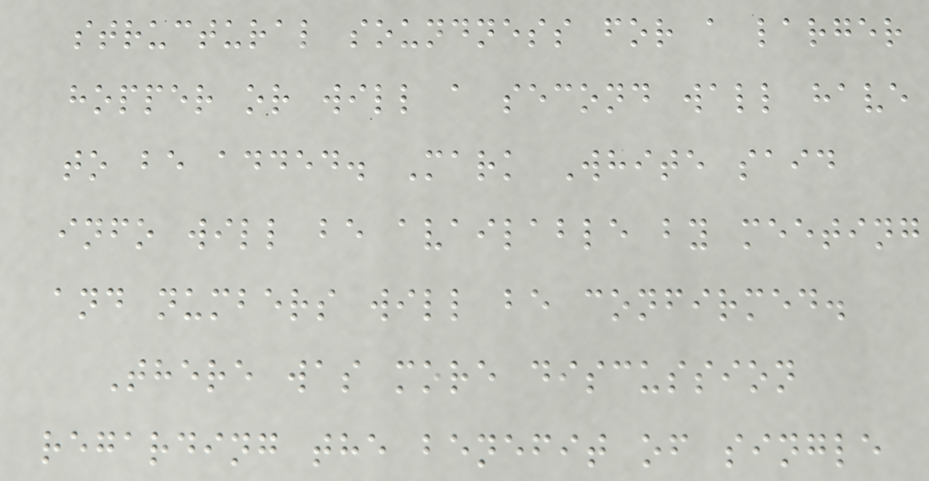structural soundness for a larger
hopper or will a second wall have
to be added. Mark White said
info will be available by meeting
and numbers will be confirmed.
There was more discussion
regarding the benefit of single
